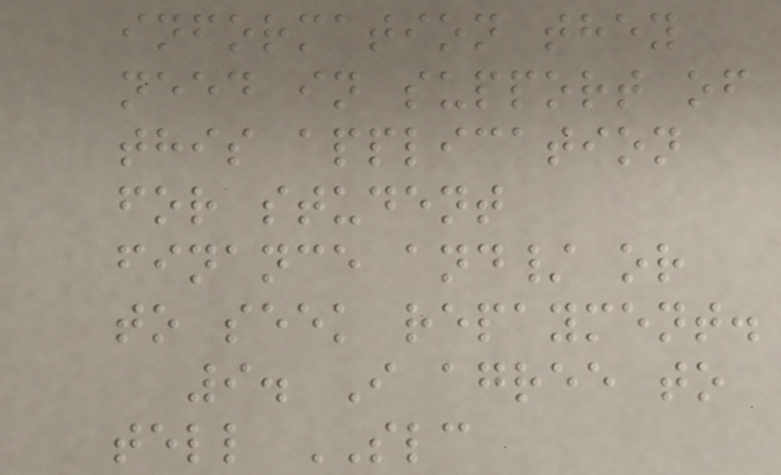information they
need in support of
this application
for student
finance and/ or
to seek repayment.
9. I agree to
tell SLC
